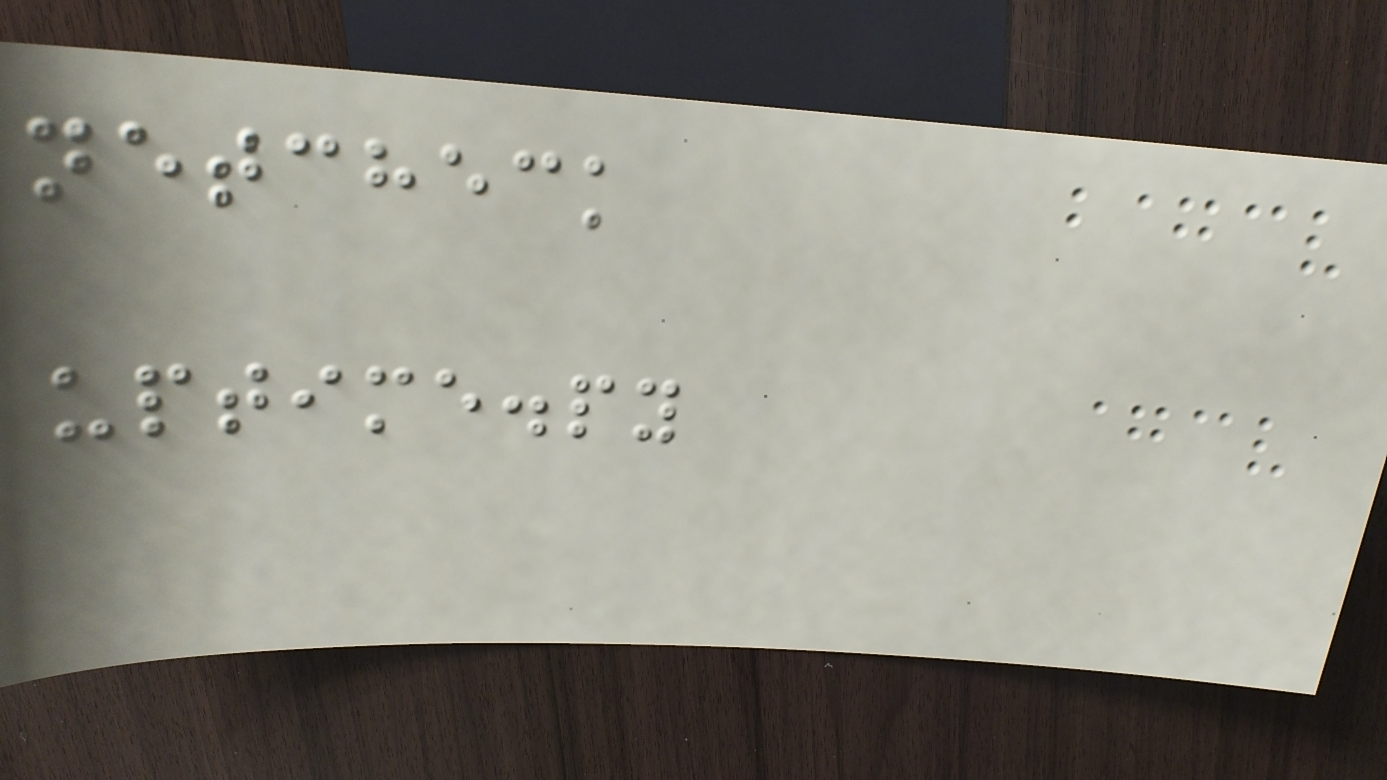netcheck
uptime.py
